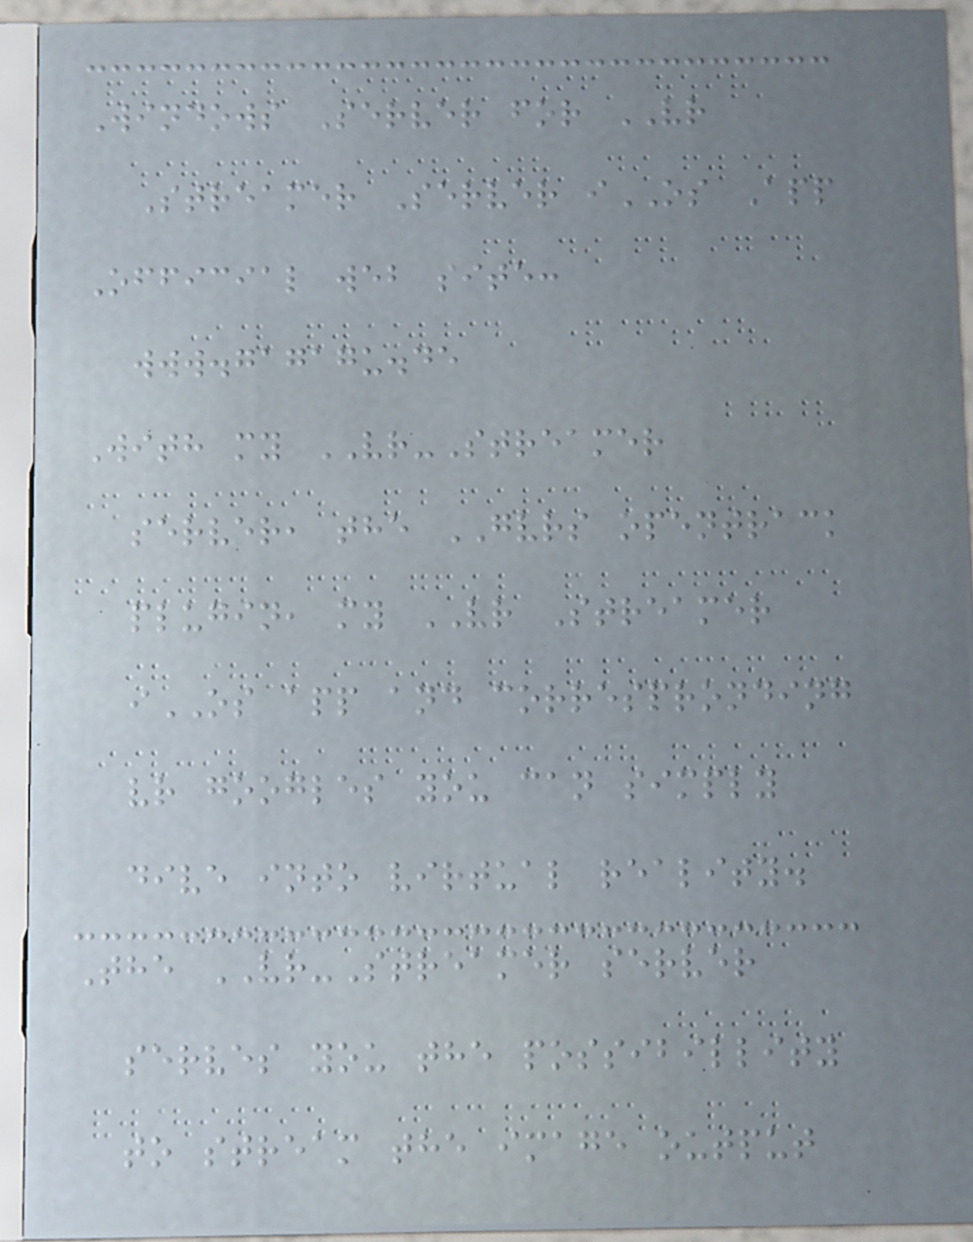Windows Server for VR
Streamer Server iOS App
Official web site:
www.gagagu.de
With my VR-Streamer
server, the GVRS opentrack
plugin, my VR Streamer
iOS app and correspronding
vr googles you can simply
dive into virtual reality.
The VR-Streamer server
serves you the possibillity
to stream the image output
